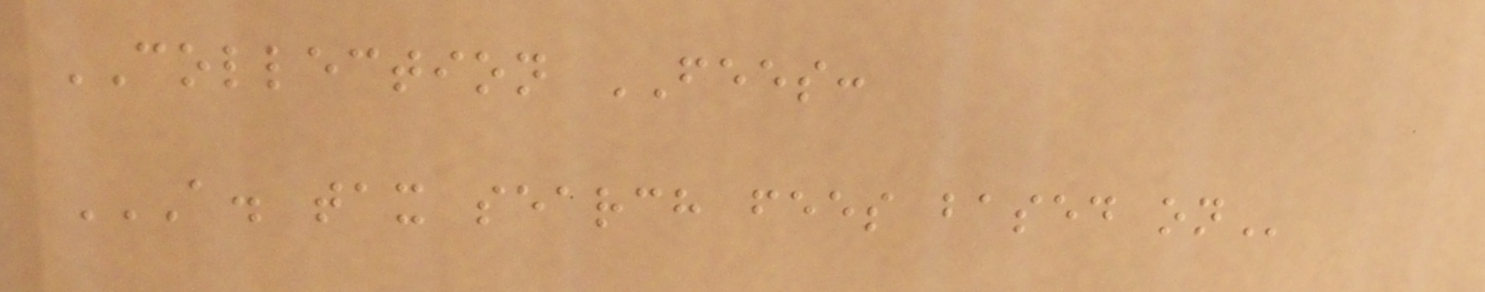COLLECTION FEES:
A. TAX SEARCH FEES BASED ON
